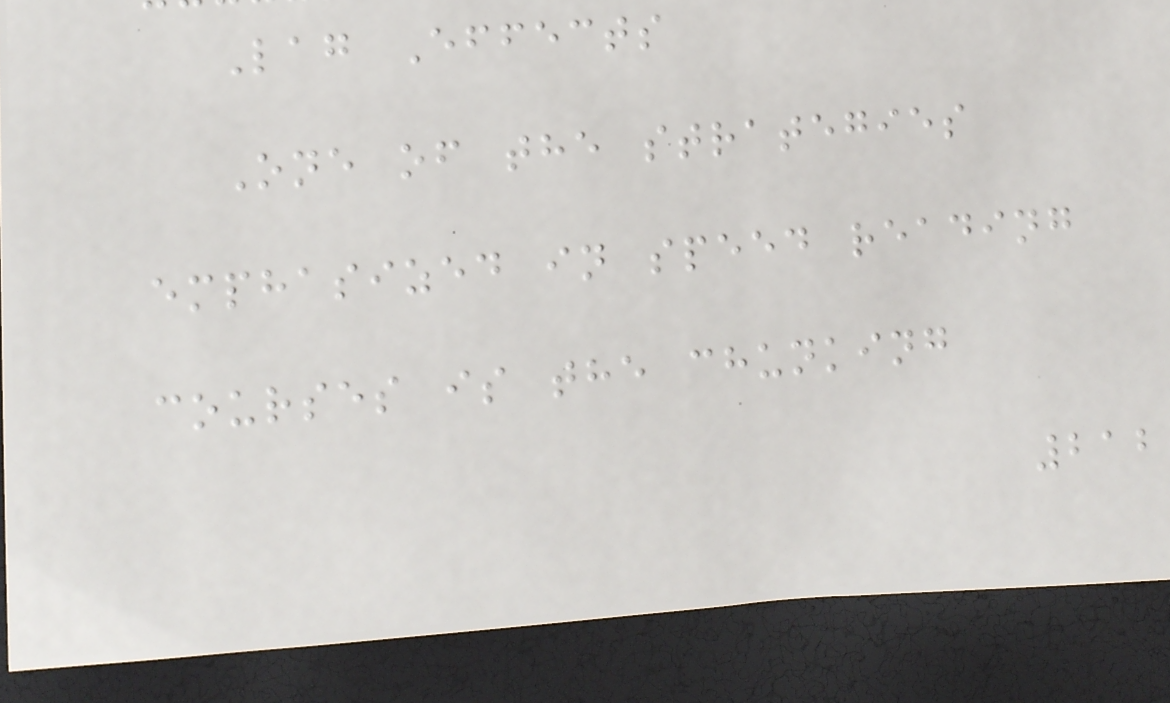Lag Effects
One of the strategies
emphasized in speed reading
courses is the chunking
212
